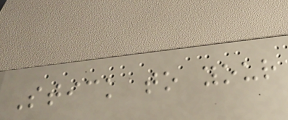Stick to your
